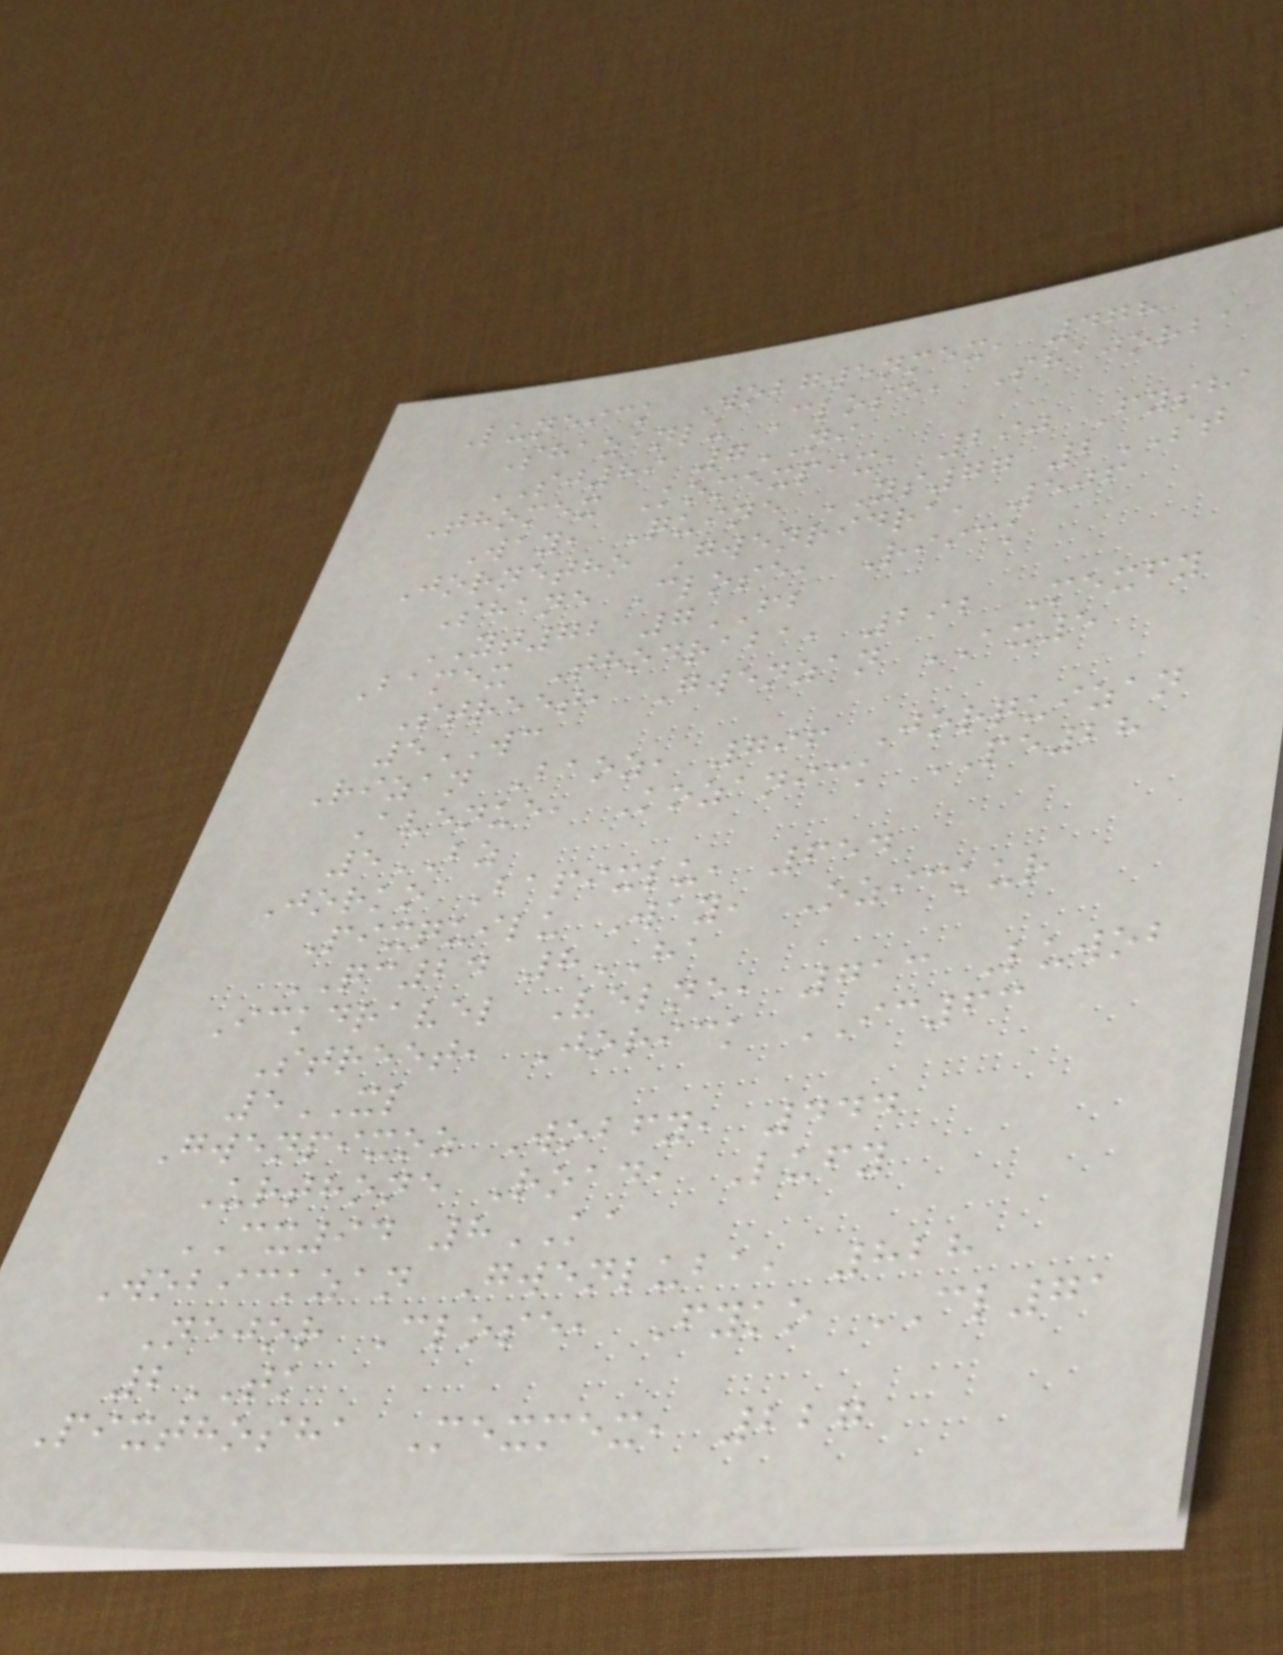Luneick Wobgwenmex, 478
Shazanlu Close, Shajorba
SJ89 7NI
Thomex Komexpix, 290 Fysha
Way, Quine YS77 2ST
Jornetho Gwenridra, 506
Shane Close, Riick
YT72 7FB
Bamex Thodraba, 292 Mexfy
Street, Gwenzan AX5
5WC
Rizan Baoz, 796 Jorquizan
Avenue, Kozanick PE28
5BZ
Jorko Bapixlu, 654
Pixquilu Way, Ozickur
QC24 8HA
Ickdravel Velne, 713 Luwob
Street, Jorick IC63
5XL
Gwenpixoz Wobfy, 444
Urthone Road, Lufy
CX94 8KA
Wobickzan Gwenluba, 828
Nejor Close, Fyko CL71
2TK
Pixthosha Mexmex, 227
